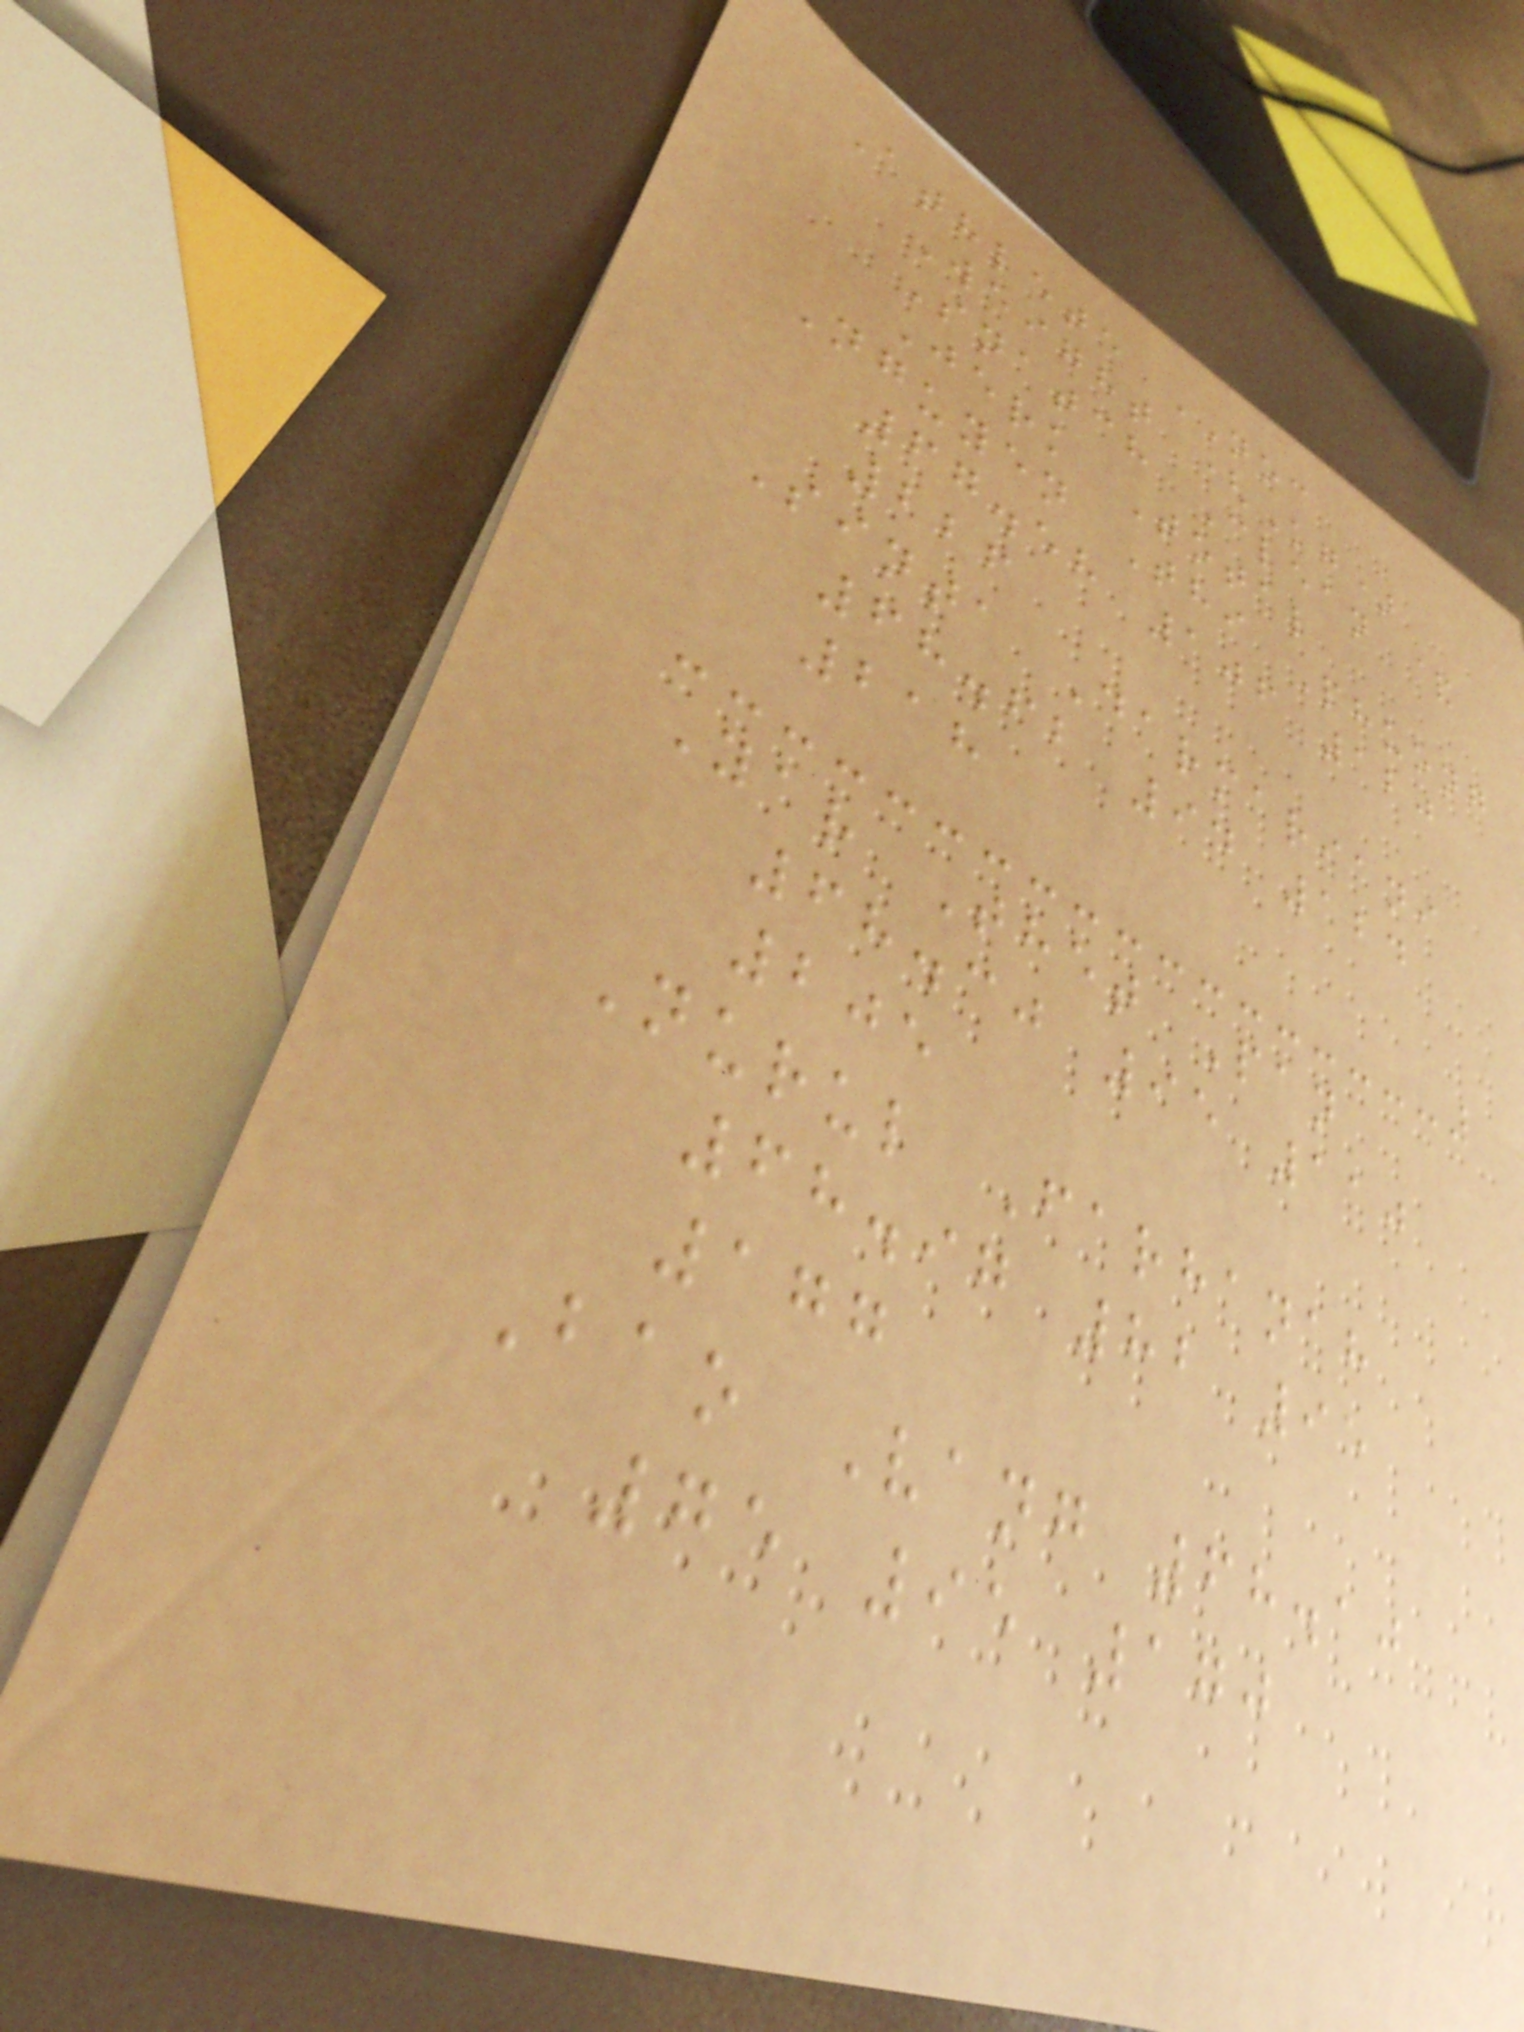Athlete NOC
Weight (Kg)
Snatch Clean &
Jerk Total
Nguyen Thi Phuong
67.58 106 120
226
Sinta Darmariani
68.62 94 124
218
Yar Thet Pan
68.30 95 110
205
Nurul Farhanah
68.97 82 95
177
Bao Vang 68.10
75 95 170
